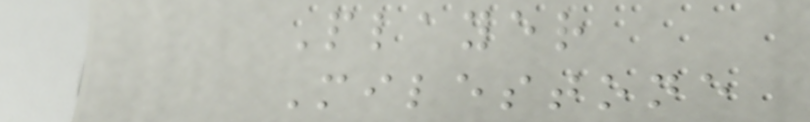Player
Milestone
